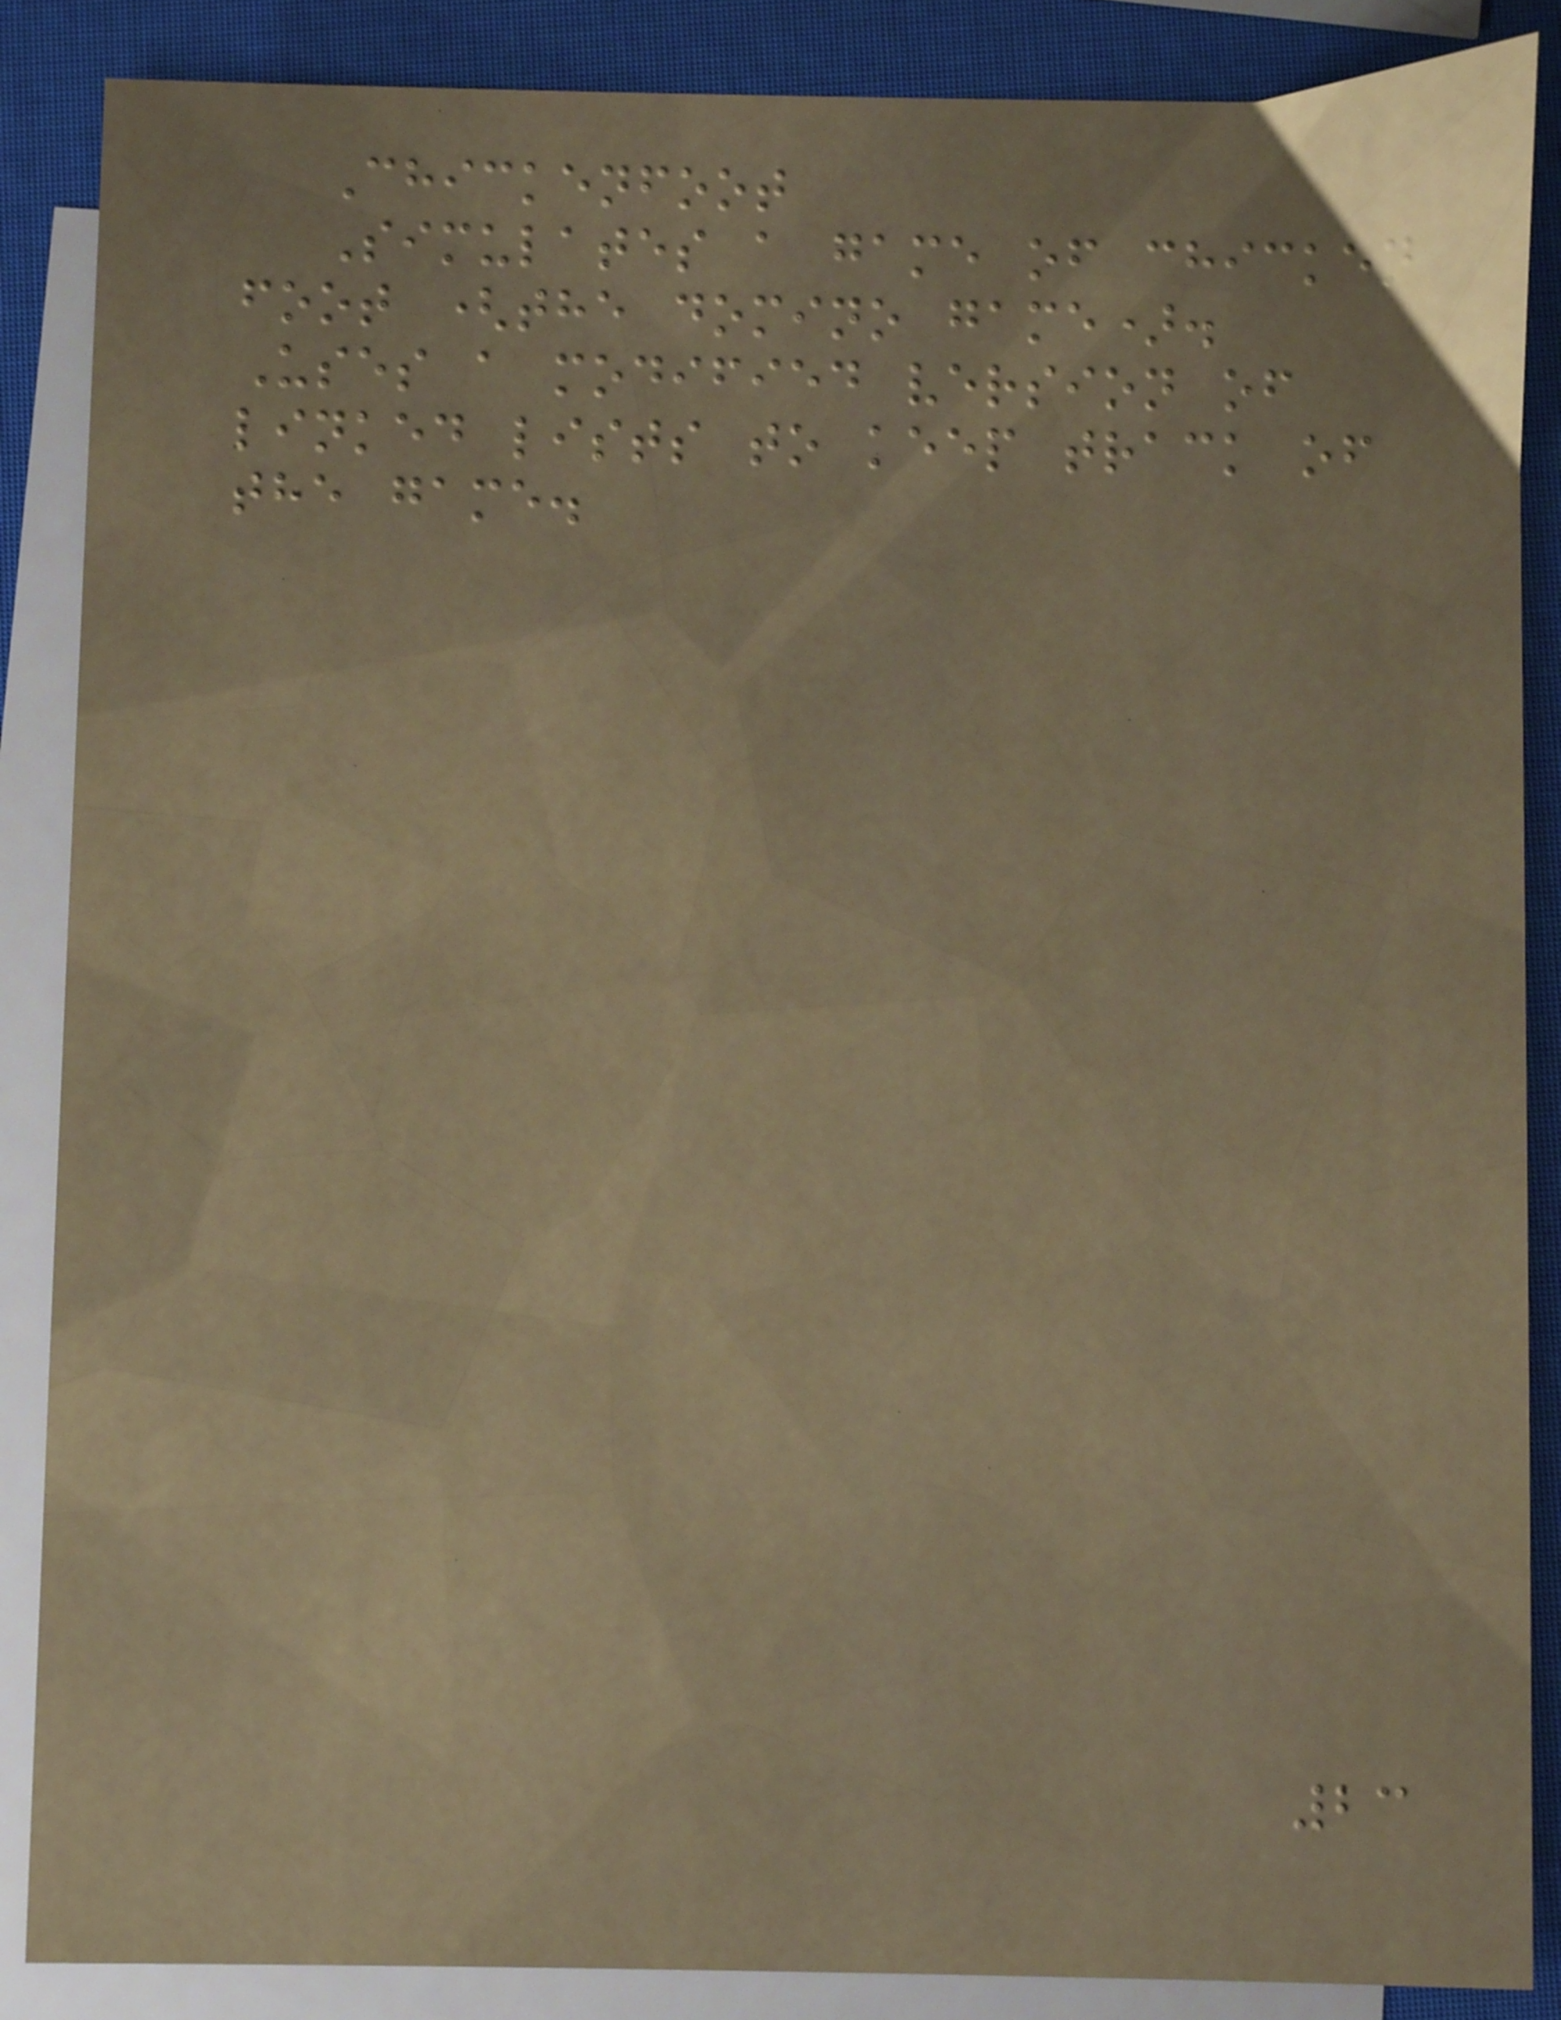Chickenfoot
Simulates a game of chicken
foot (the domino game).
Uses a modified version of
linked lists to keep track of
the game.
23
